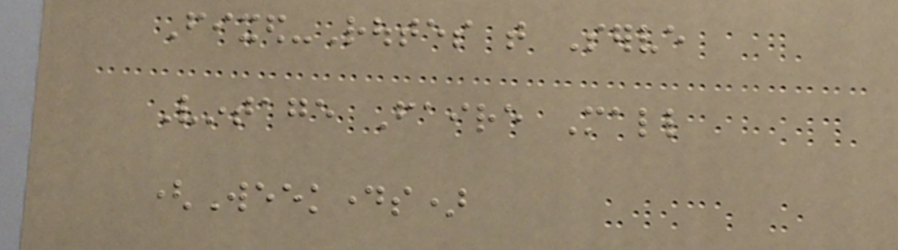Fixed-Routes that Serve
Vintage Faire Mall
(Weekdays)
